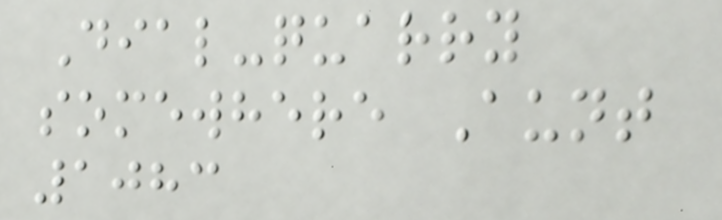Dial-quarry
somewhere Aunt
1083
